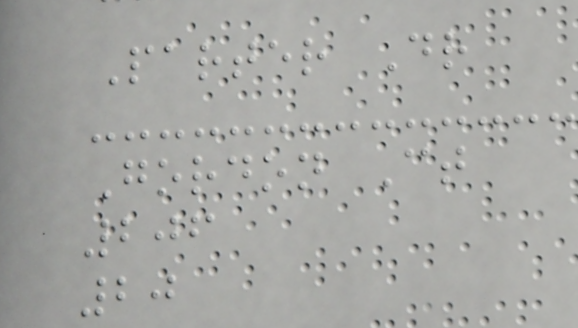Parter Dr
Gordon Ct
206
20
